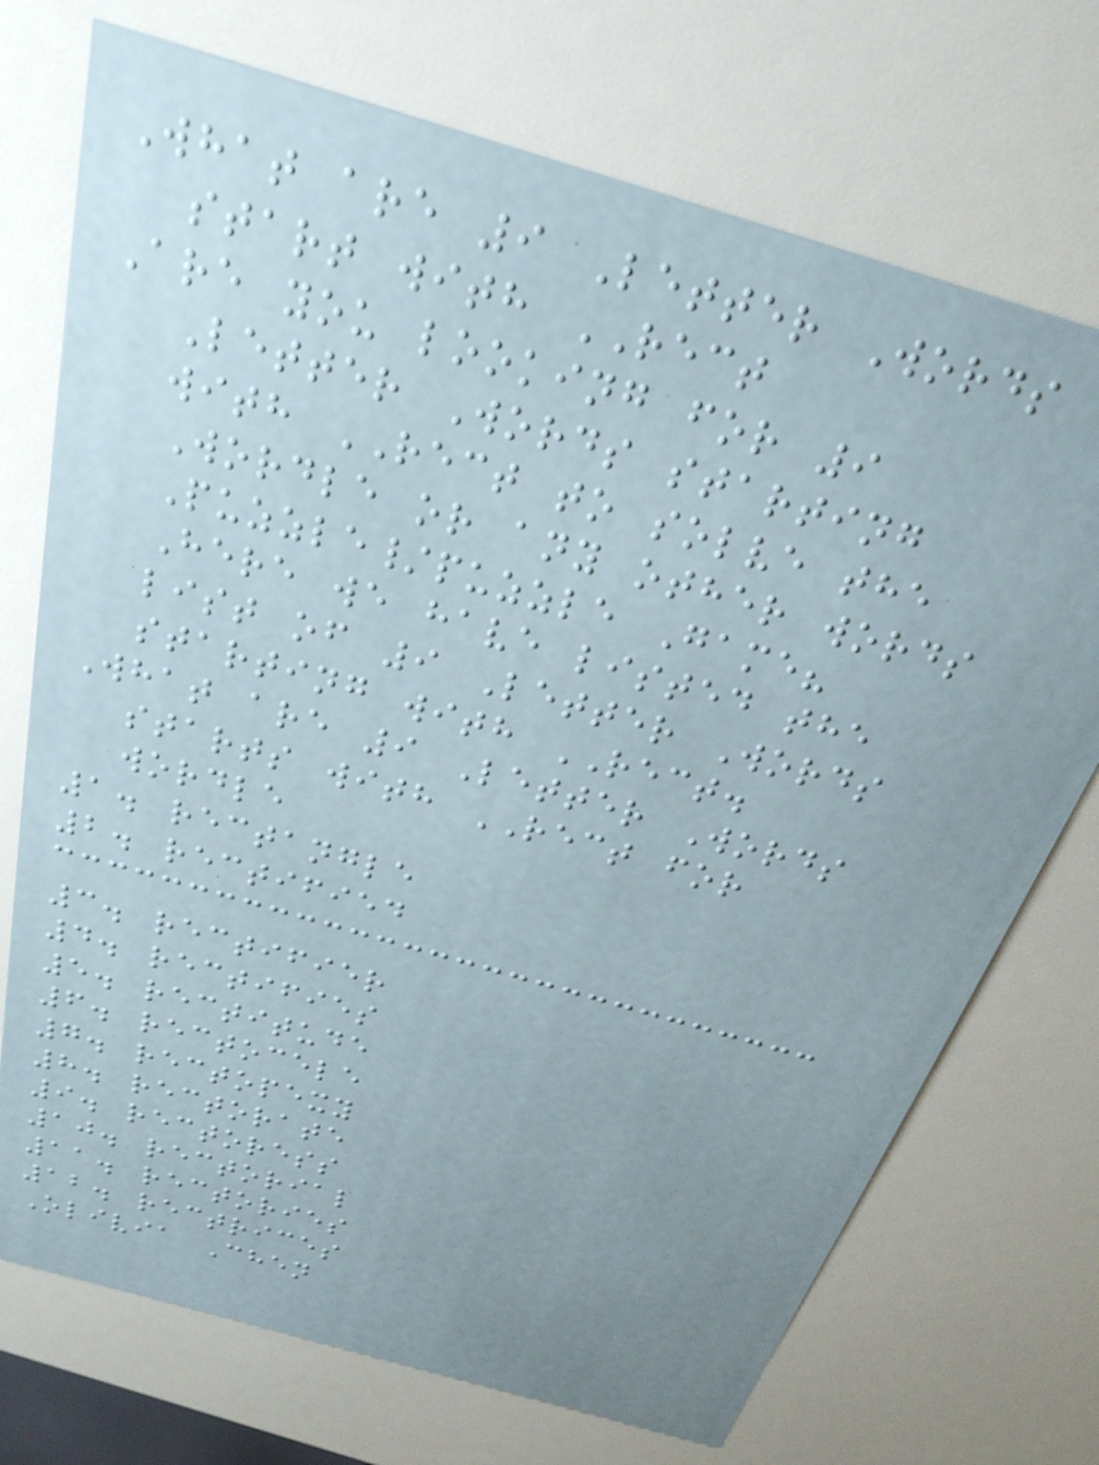What are 9 Letter Words
start with RECT
Are you looking for 9
Letter Words starting
with RECT to solve the
Wordle or any other words
Puzzle/puzzle Game?
Here we have listed the
list of 9 Letter Words
starting with RECT.
What are 9 Letter Words
starts with RECT for
wordle
1. rectangle
2. rectified
3. rectifier
4. rectifies
5. rectitude
6. rectocele
7. rectopexy
8. rectorate
9. rectoress
10. rectorial
11. rectories
12. rectrices
Olivia Chen
